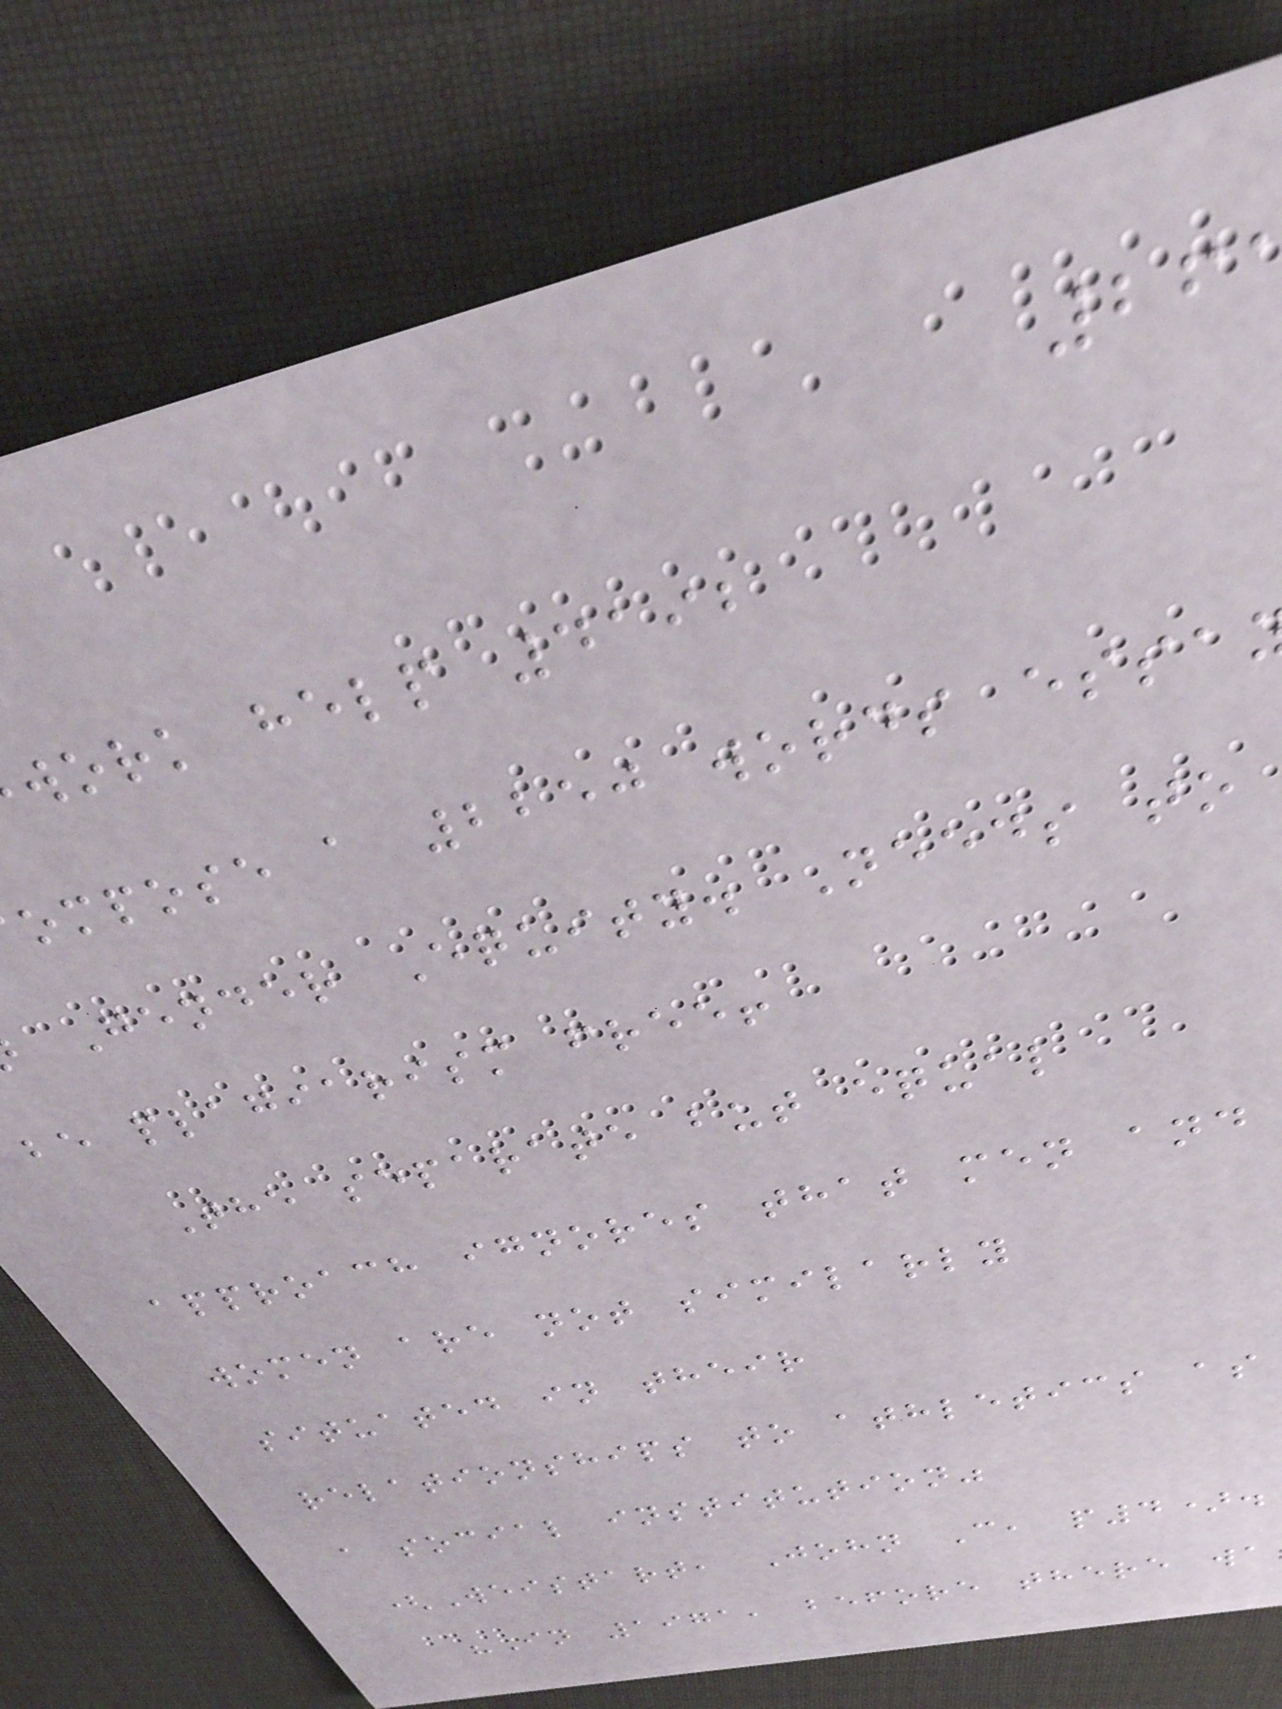work help 4192
ompose a 2250 words essa
Gender Equity. Needs to
be plagiarism free!
The separate but equal
approach ignores that men and
women are not similarly
situated in their
relationships to athletics as
a social institution"
(Weistart, John C, p4).
"In 1971, before there wa
